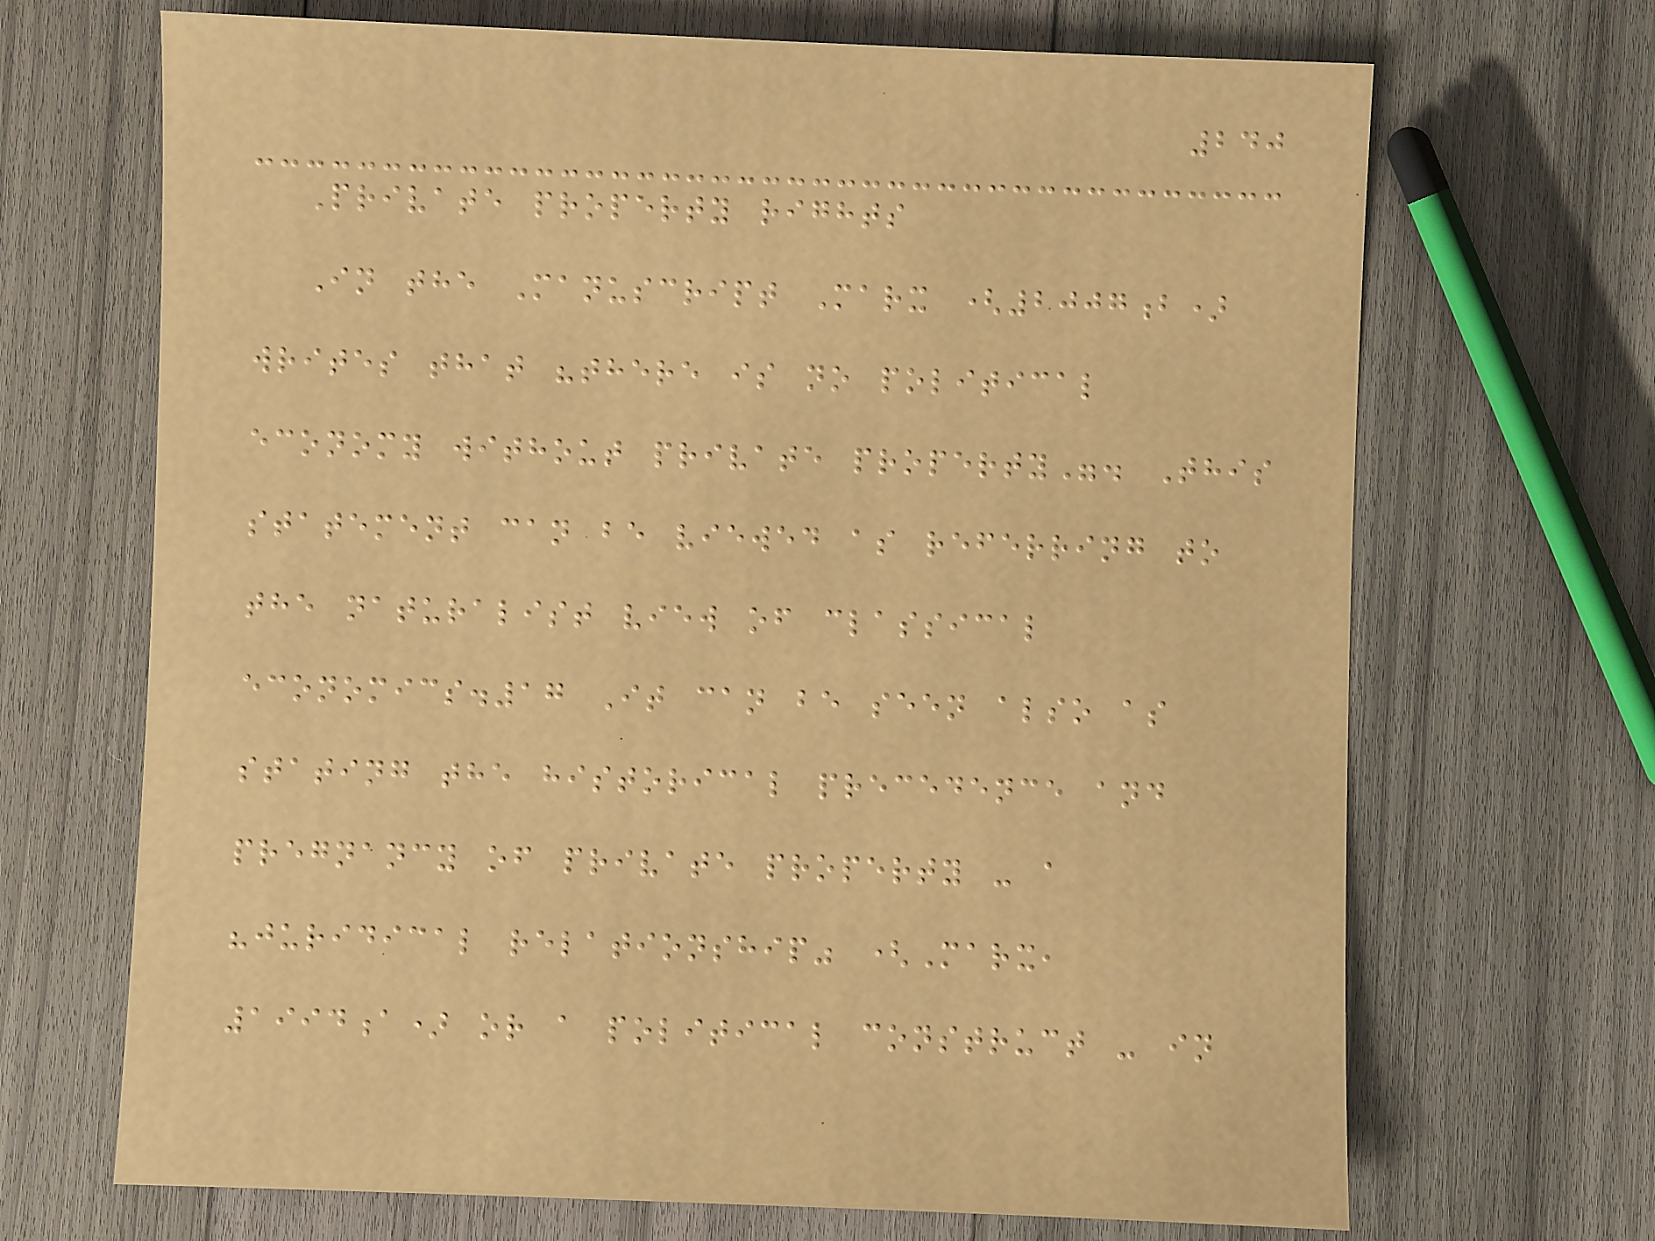240
Private property rights
In the Manuscript Marx (2007b)
writes that "there is no political
economy without private property". This
statement can be viewed as referring to
the naturalist view of classical
economics.17 It can be seen also as
stating the historical precedence and
pregnancy of private property - a
"juridical relationship" (Marx,
1994a) or a political construct - in
